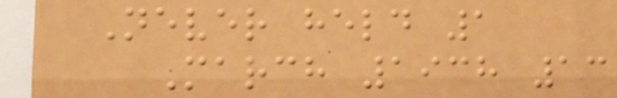Never held 1
March 1938 13
